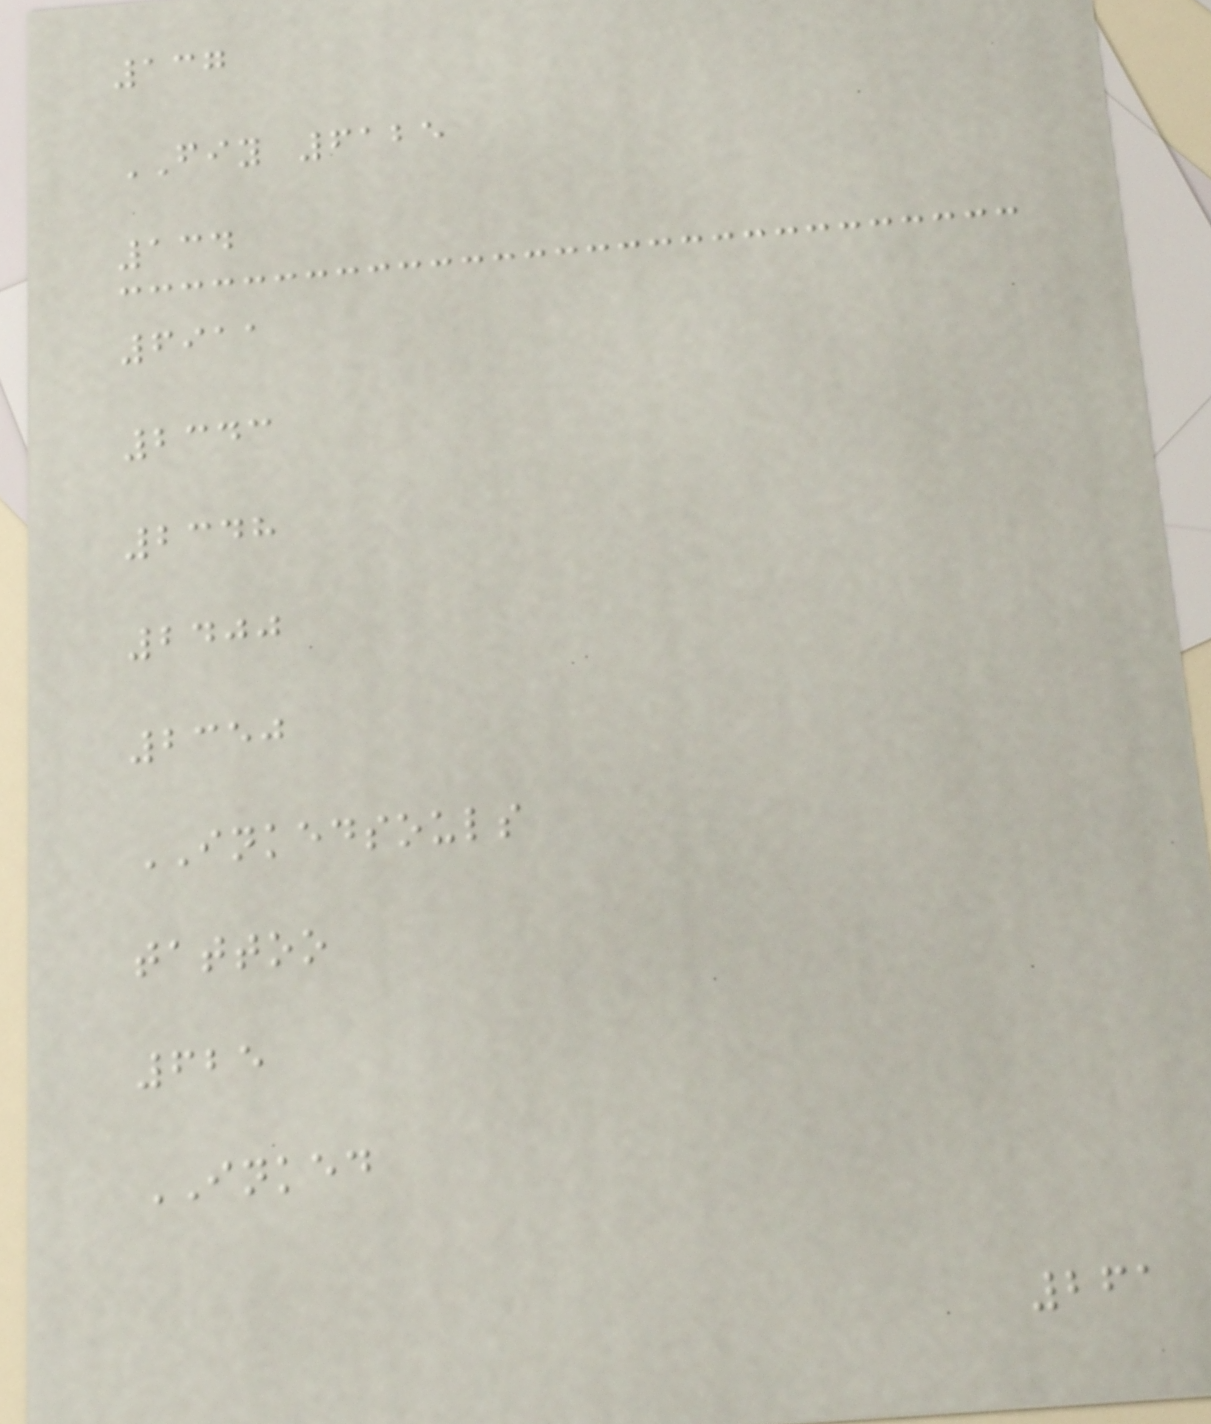137
FIY 6125
134
6911
2343
2348
2400
2350
INKEDSOULS
tattoo
625
INKED
261
